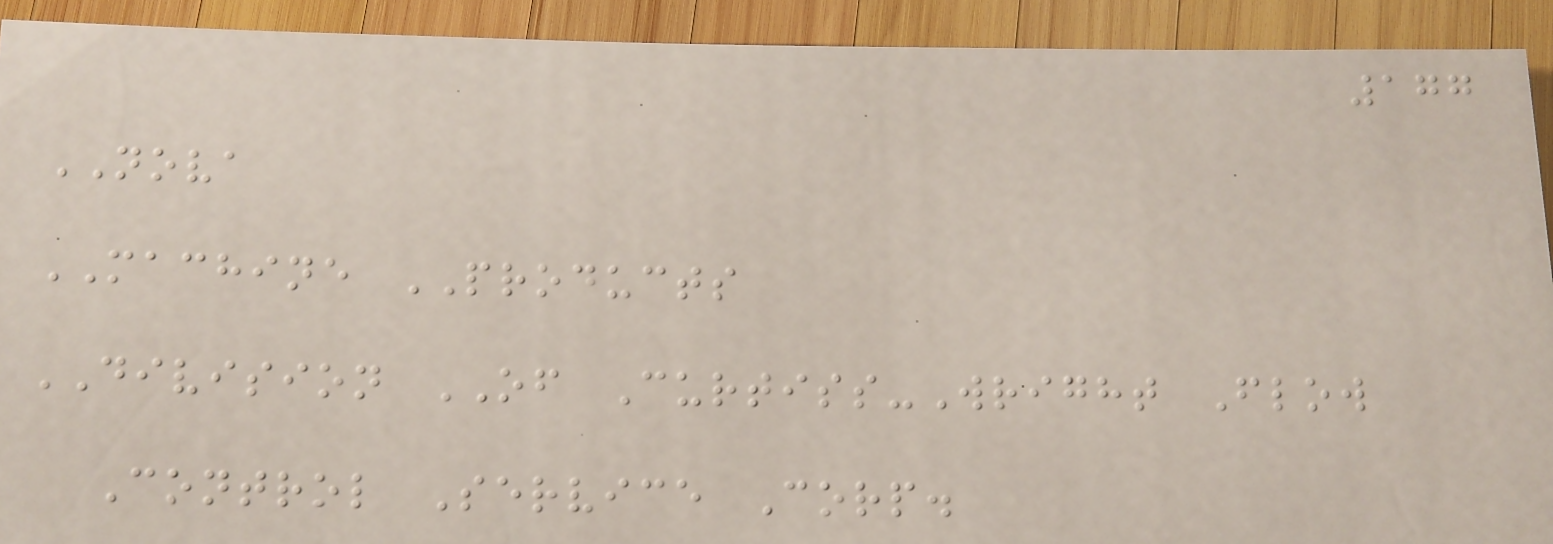177
NOVA
MACHINE PRODUCTS
DIVISION OF Curtiss-Wright Flow
Control Service Corp.
